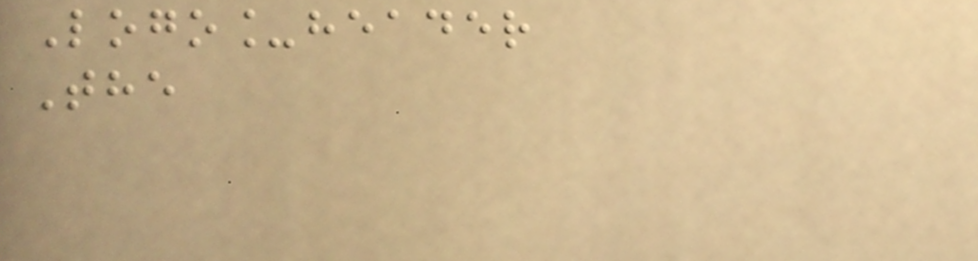Logo_header
The
